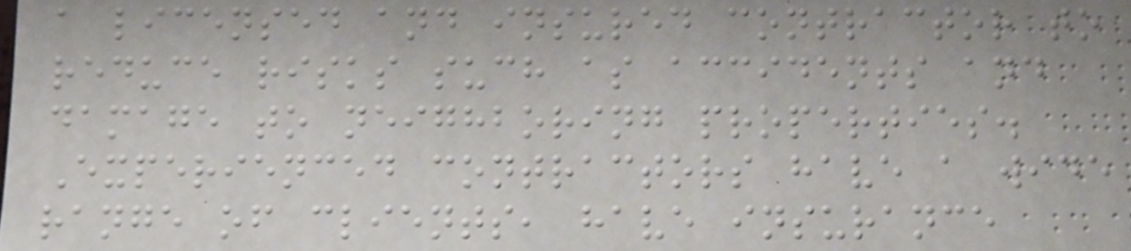a licensed and insured contractor to
reduce risks such as accidents and
damage to neighboring properties.
Experienced contractors have a wide
range of clients, have insurance
